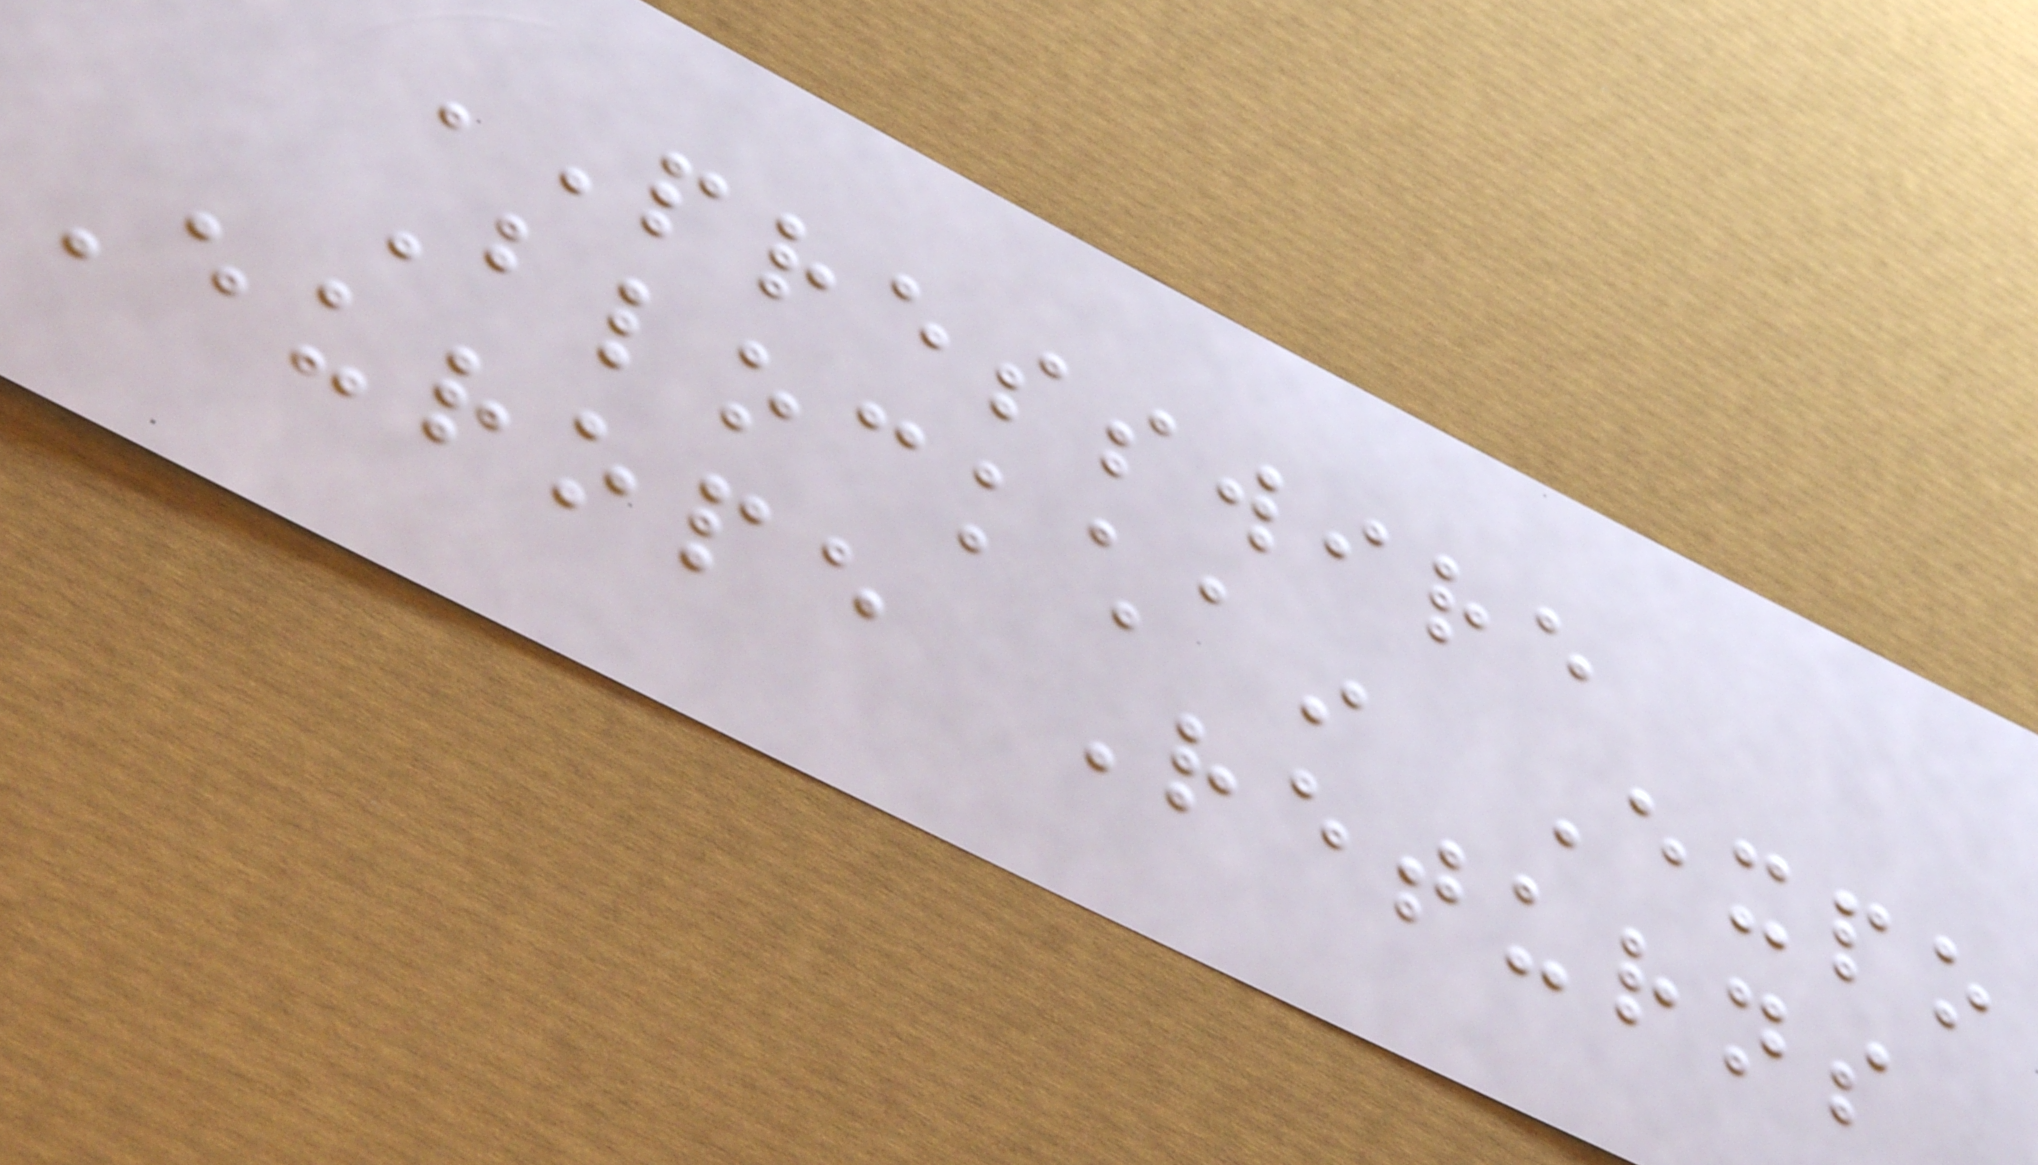PRESSWIRE
Blockchain Expo
Europe Returns
